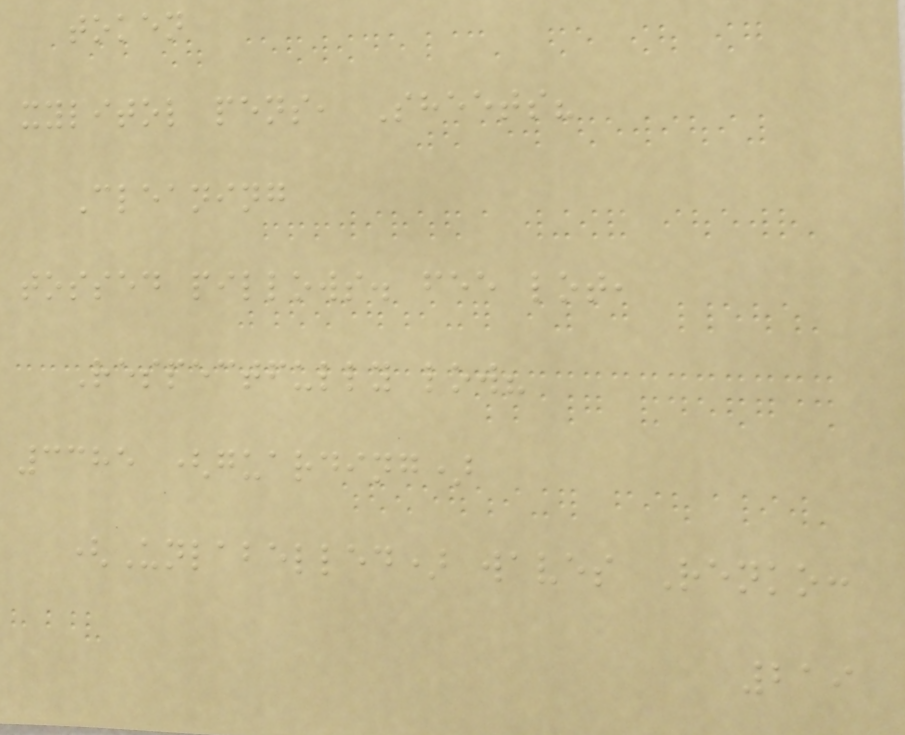token
xylitol pens, Sheets?
Cleaning
tossed pillows. fee lot,
Respectfully low?
3385 (guarding)
(Unlabelled) waves Renko:
219
